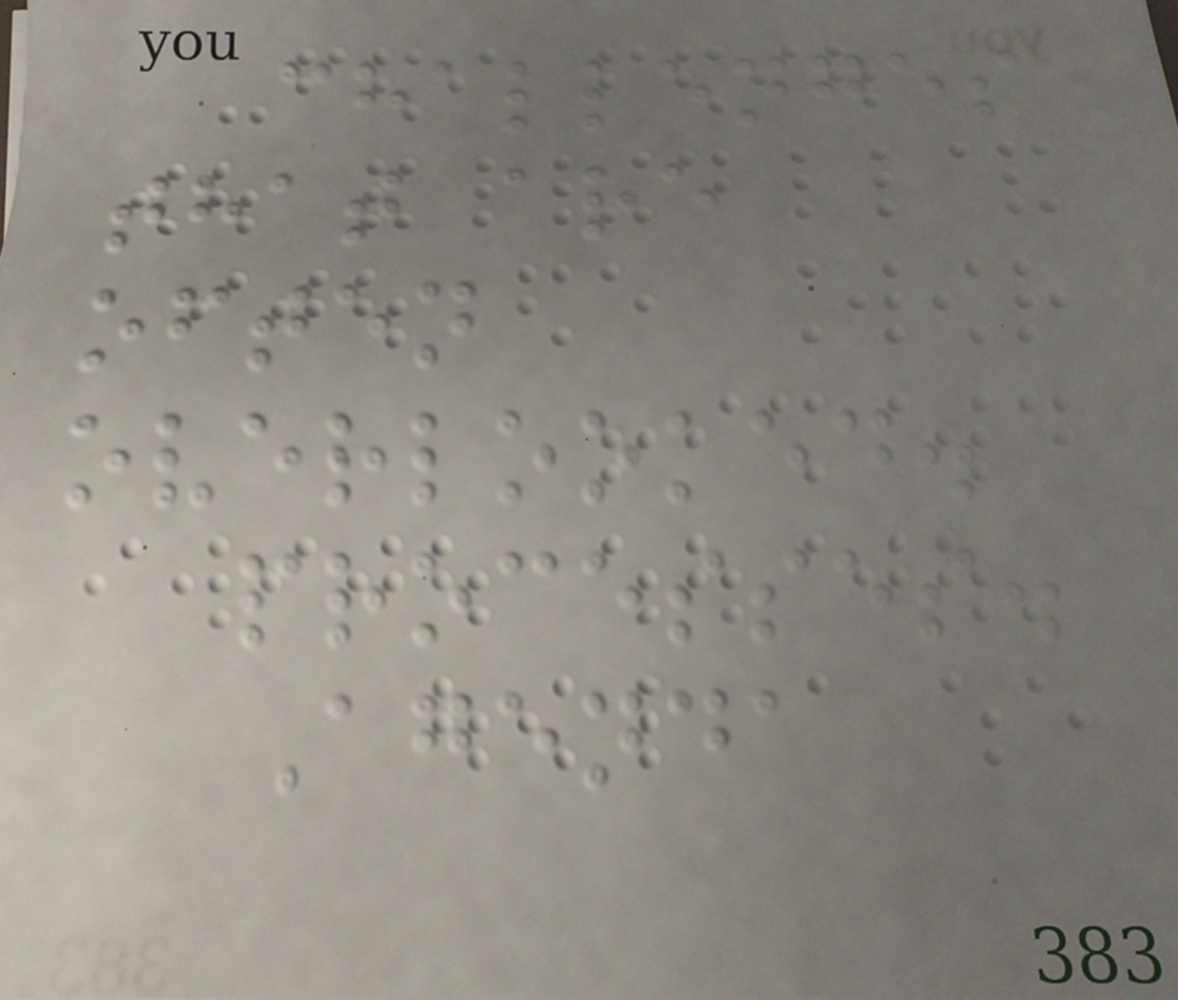challenges
that are
often
overlooked.
processes.
Agenda
